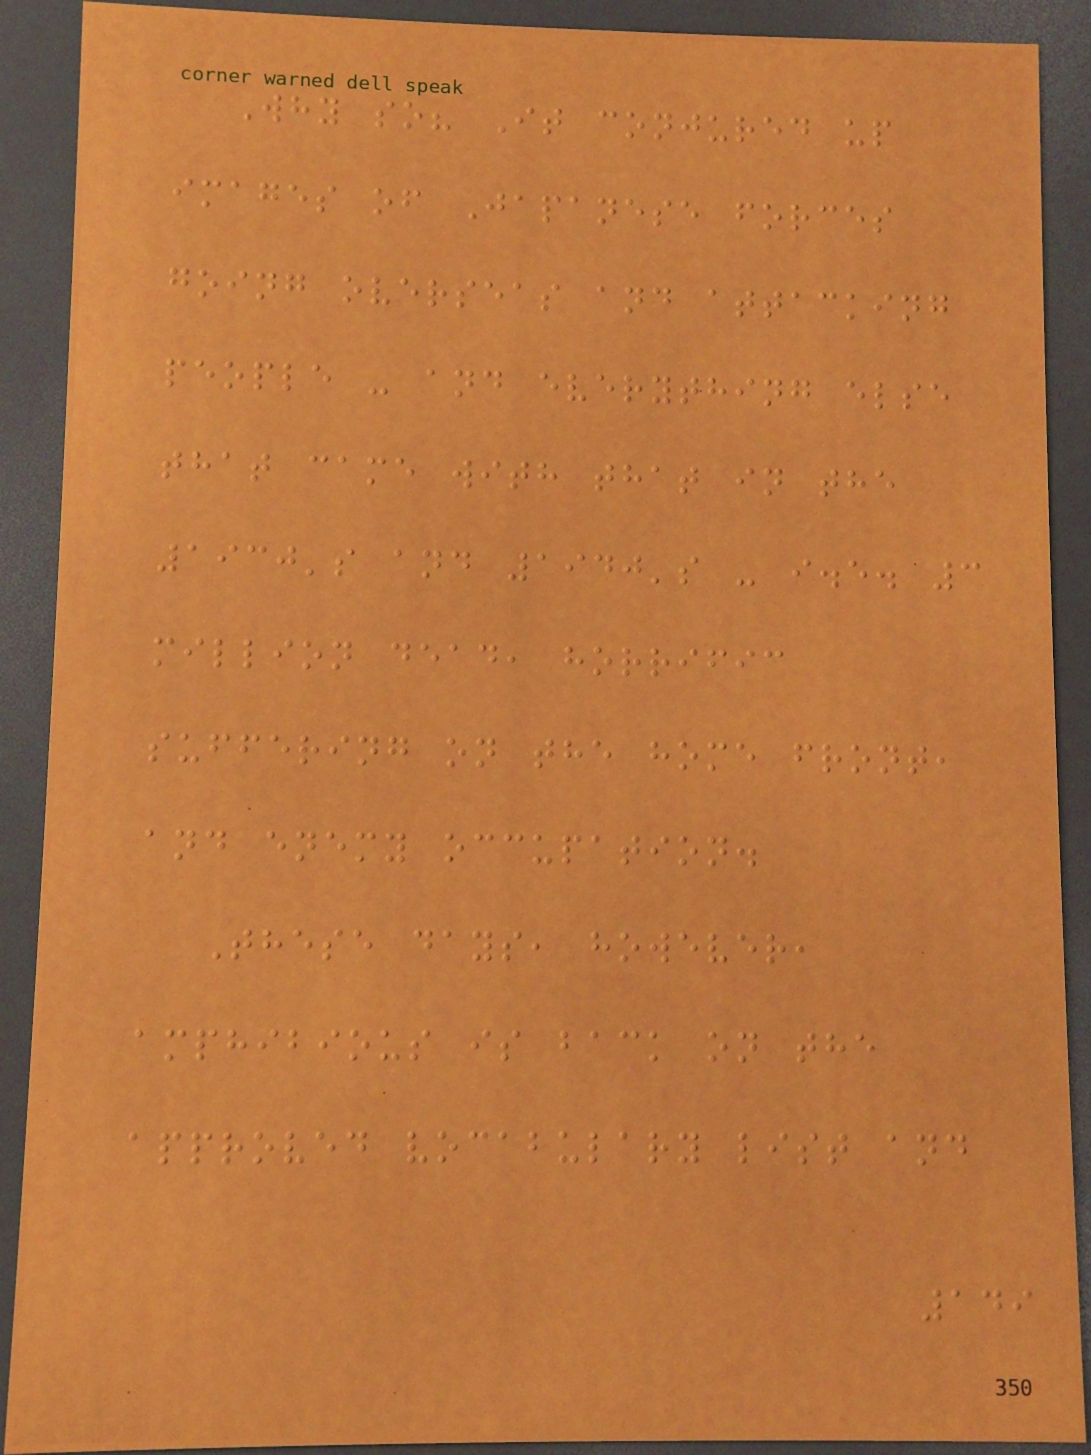Why so? It conjured up
images of Japanese forces
going overseas and attacking
people - and everything else
that came with that in the
1930's and 1940's - i.e. 3
million dead, horrific
suffering on the home front,
and enemy occupation.
These days, however,
amphibious is back on the
approved vocabulary list and
149
